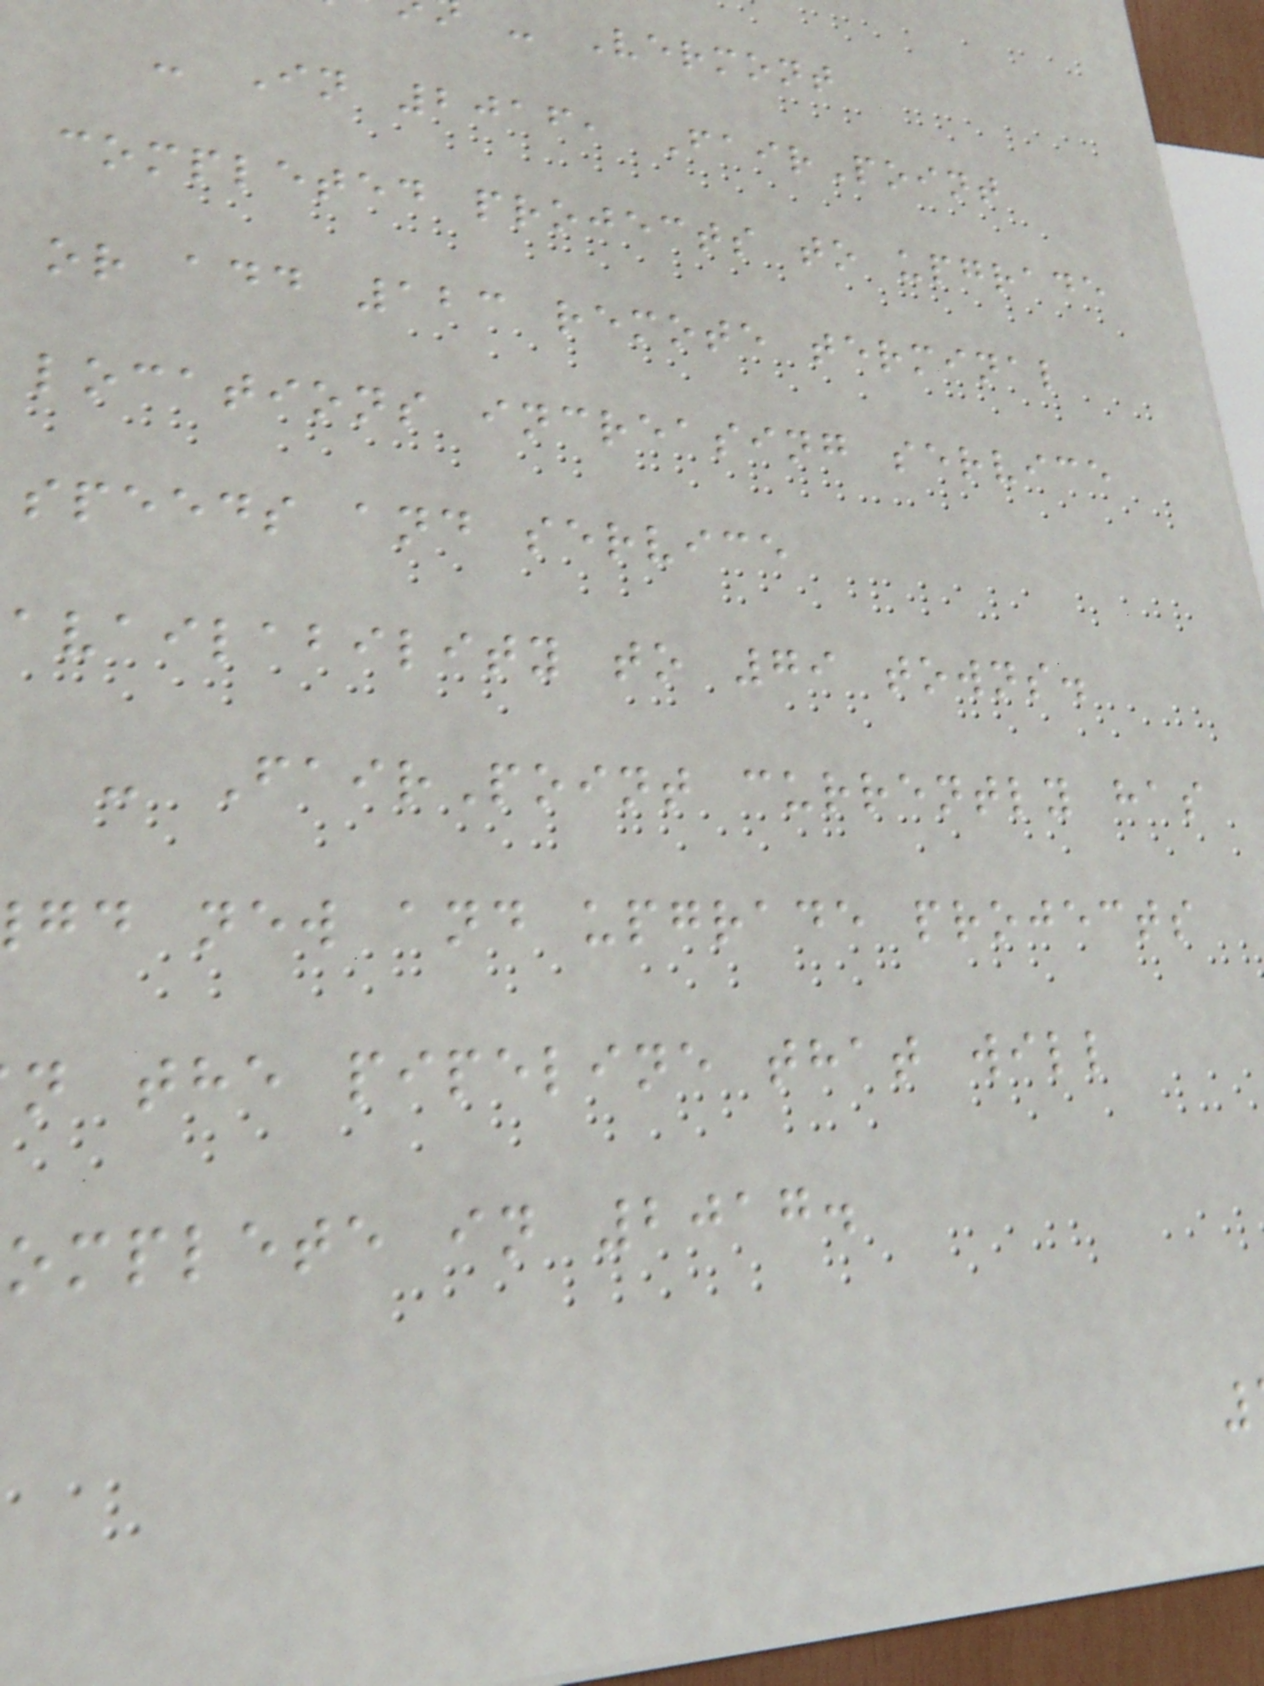- Vermont
- In 2016, FairPoint
completed projects to upgrade
or add 123 remote terminal
locations increasing service
speeds and service
availability to 79 towns.
- FairPoint currently has
gd new and upgrade projects
n the pipeline that will
omplete in 2017.
